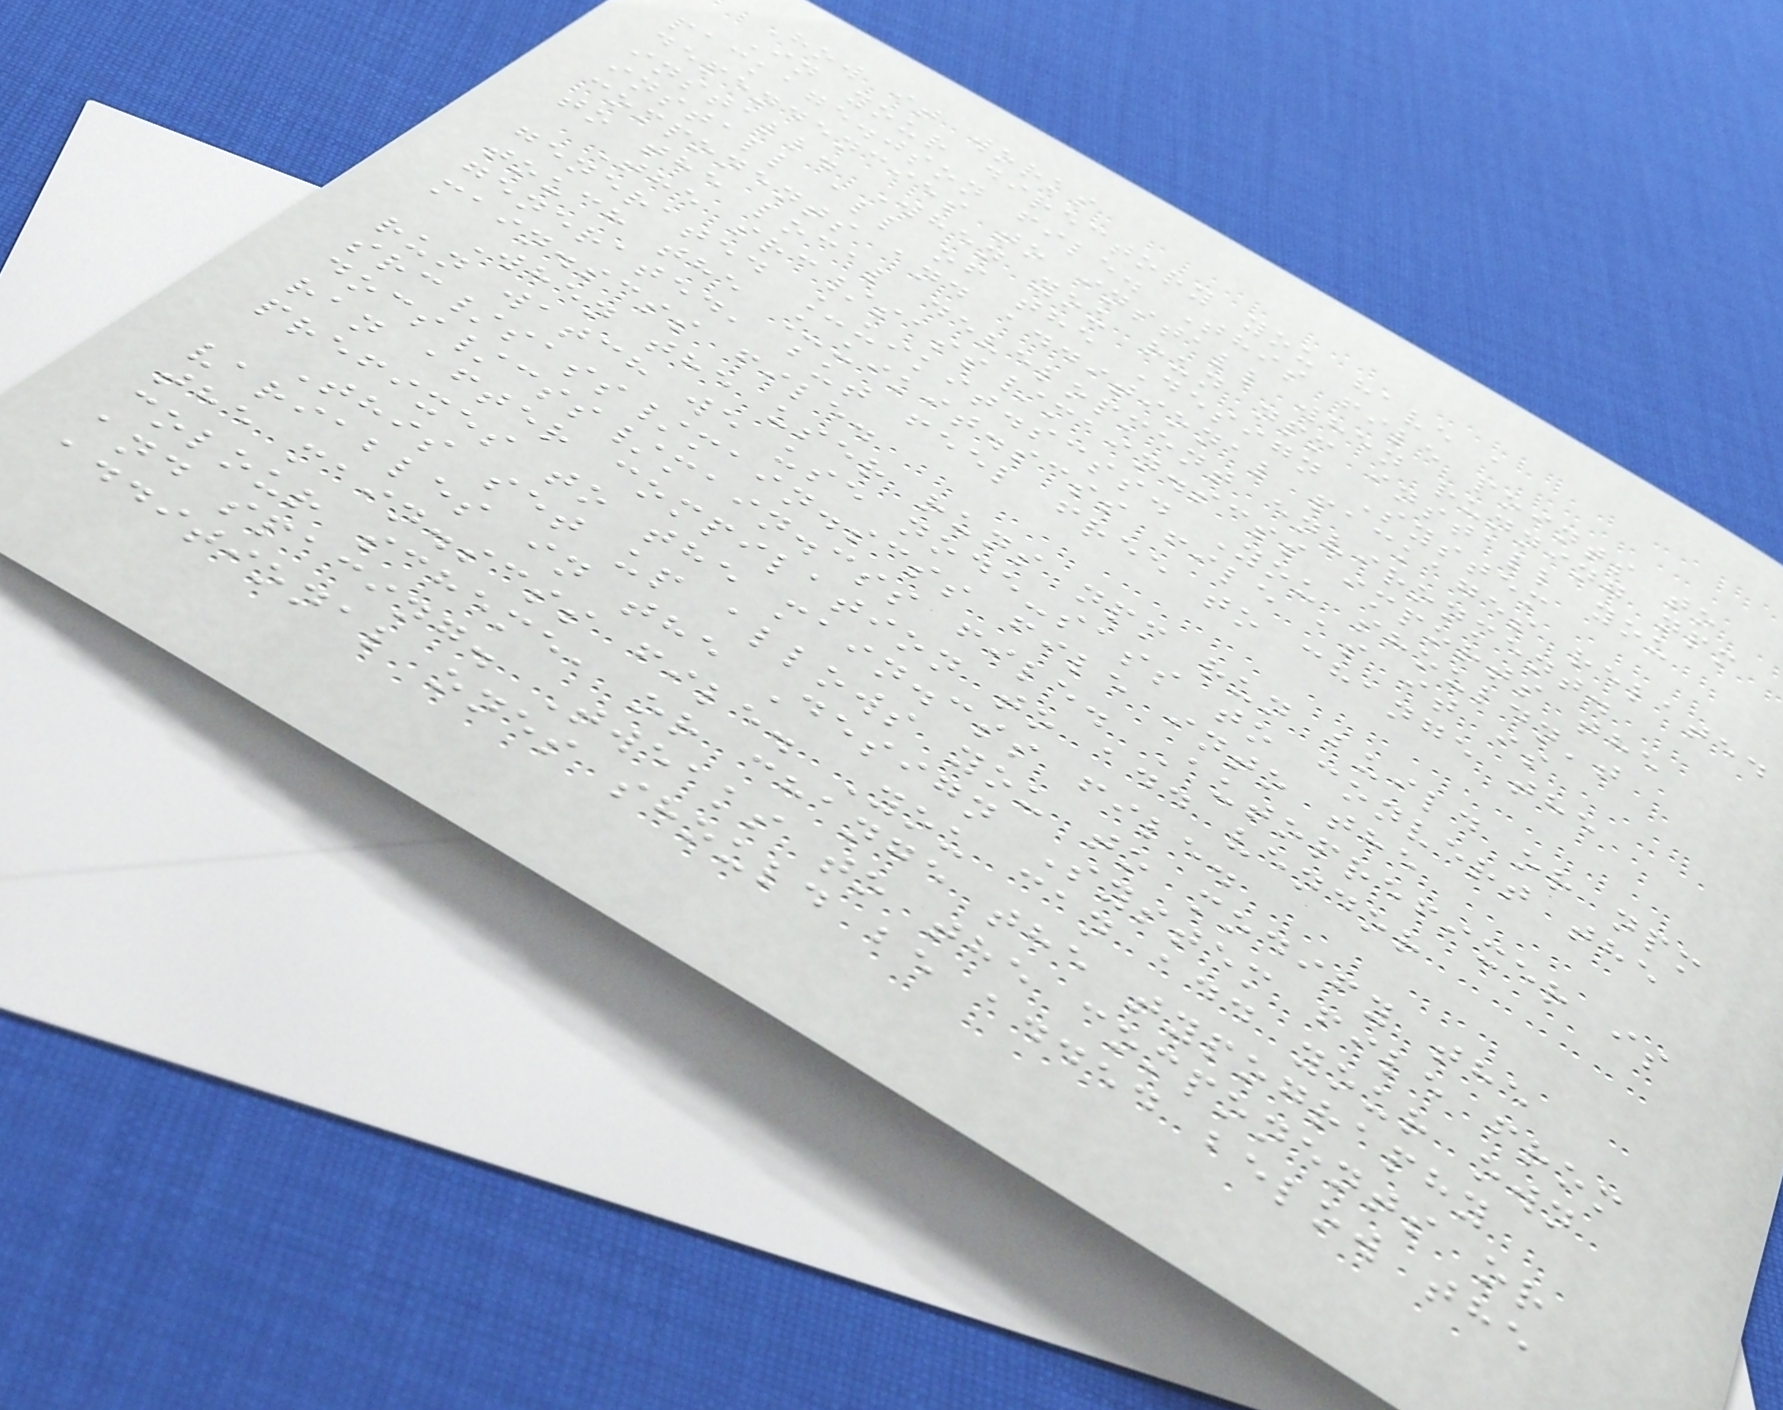How it works
In your directory you have a
package.json file. This file points to
dependencies to install when running npm
install. When you run npm install you
install all of the Design System
components and additional packages related
to the local development environment.
The src/sass/main.scss imports the
generated _uikit.scss. You shouldn't
touch the _uikit.scss file as it is
generated, but feel free to change the
main.scss file.
When the user runs npm run build or npm
run watch we use node-sass to convert the
src/sass/main.scss file into the
docs/css/main.css file. Autoprefixer is
ran after compilation to add vendor
prefixes to the main.css file.
This set up allows you to modify the
variables in the Design System file from
the main.scss file. You can add your own
colour scheme, or change the typography
and spacing. Tweaks to the components or
additional ones should be added below the
